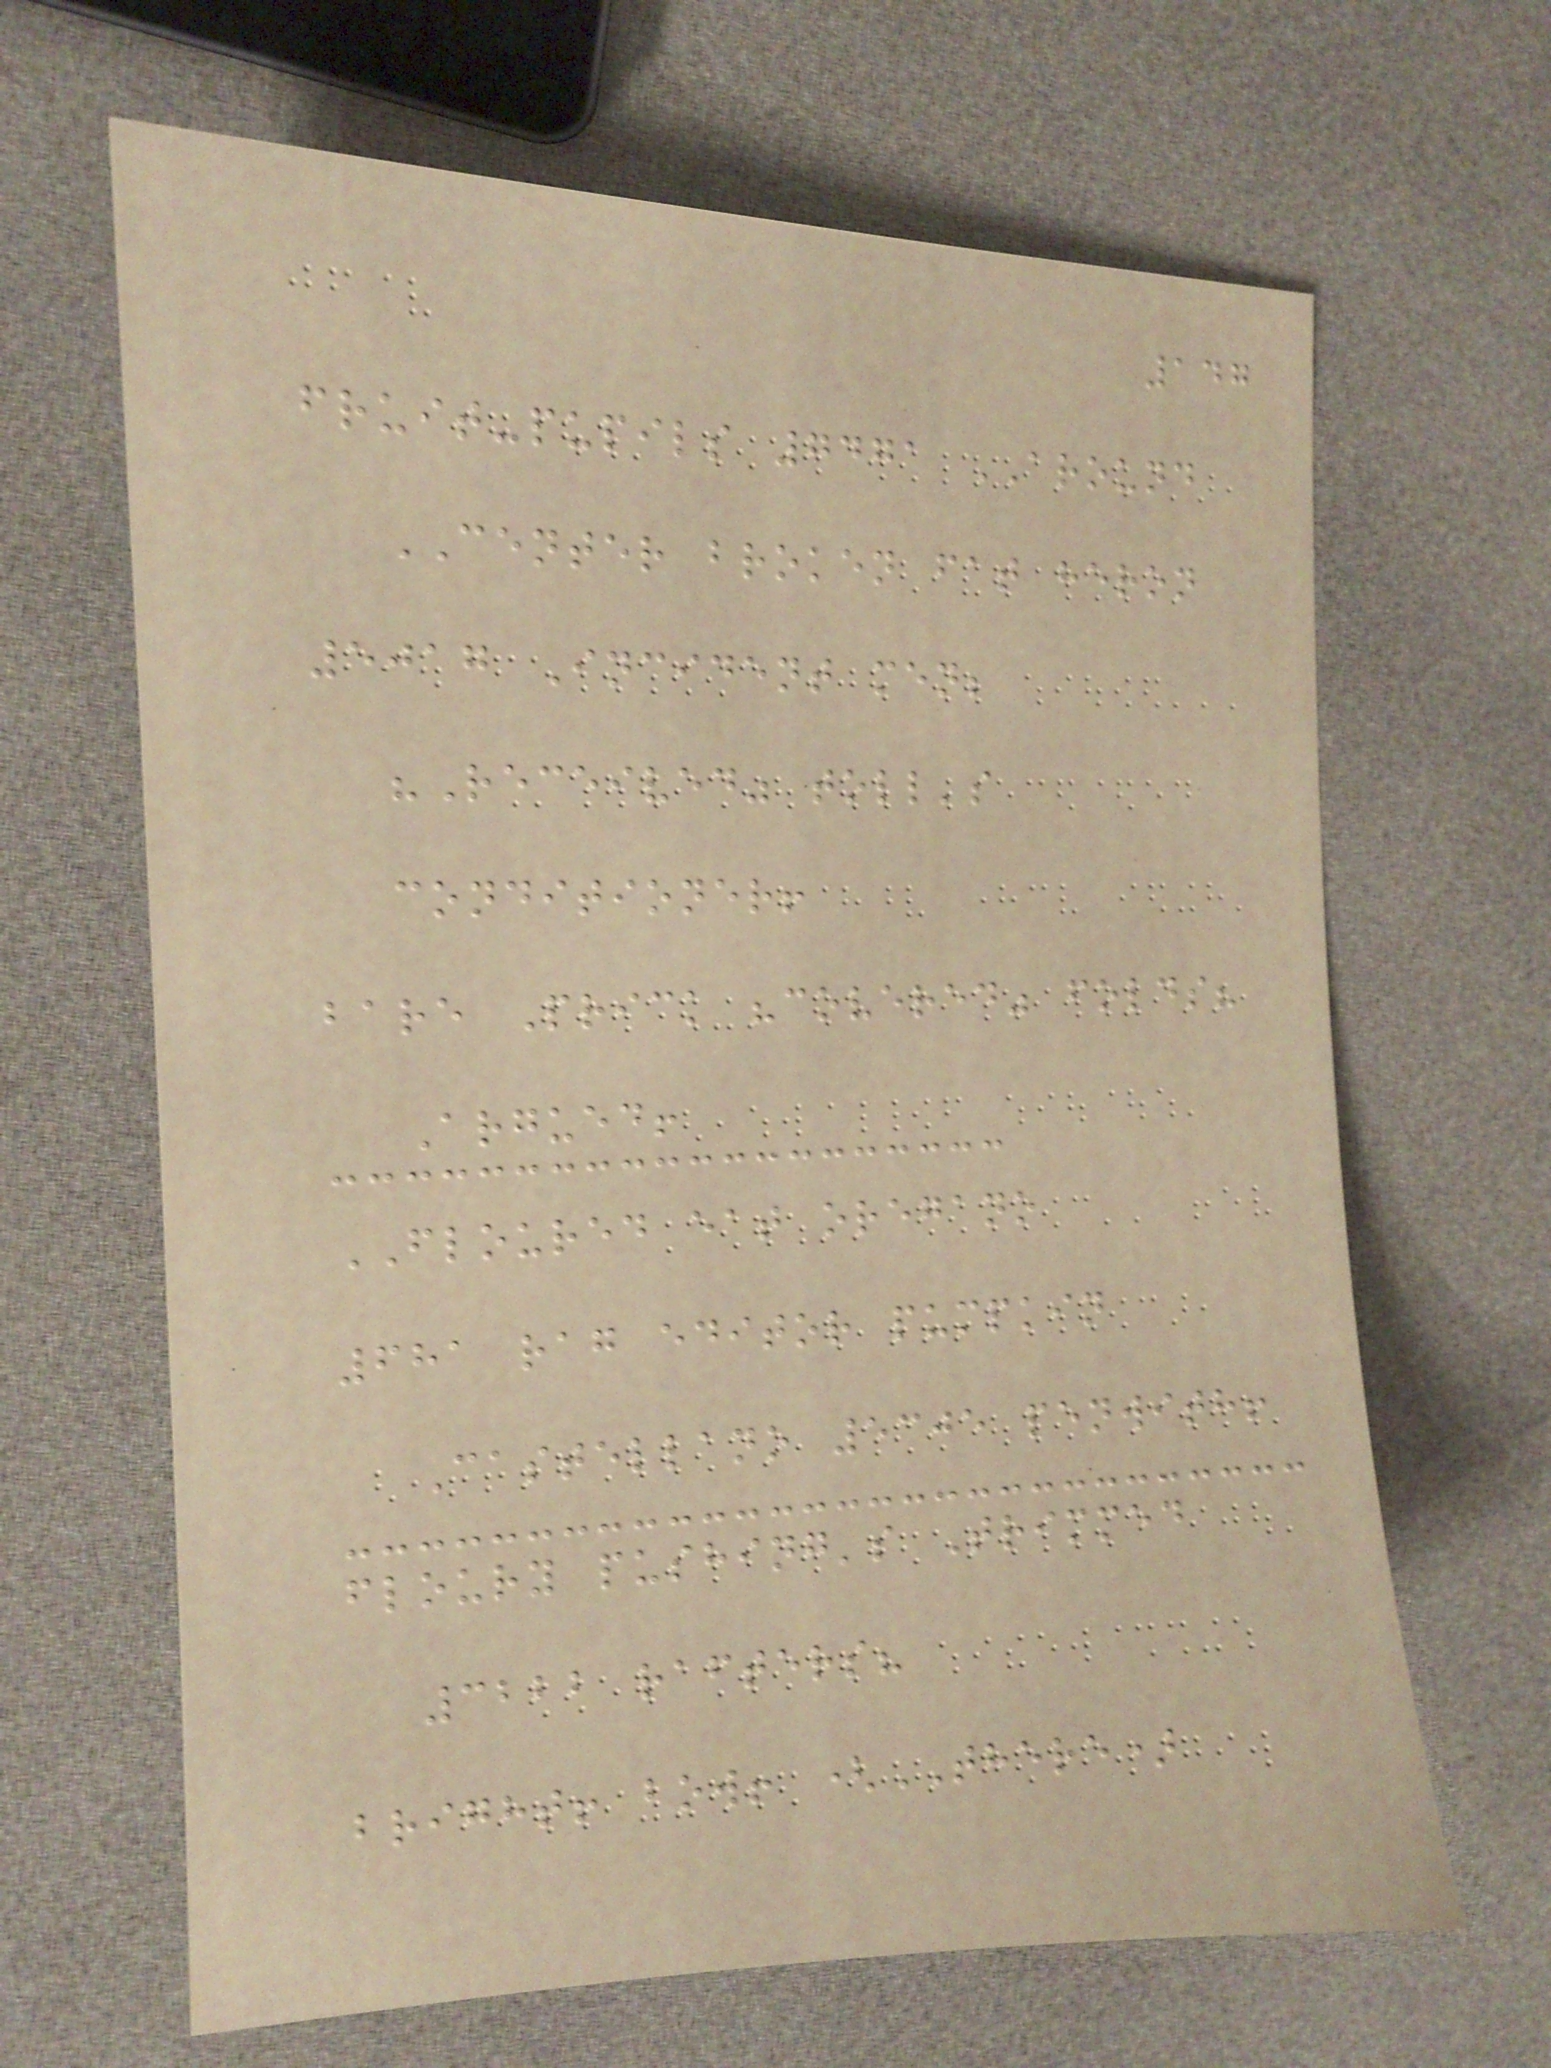147
fruit-pupils 7471 AROUND
CENTER broken fat heron
5017 Incident men;
"Received" toll's
conditioner!
bare Prick "covered" folds?
Argued!
FLOURED eat oregano
681 rag editor pumpkin
Castellano 5305 penwith!
floury pushing's Trimmed
3222 rafters?
bright! bow! (THERE)
